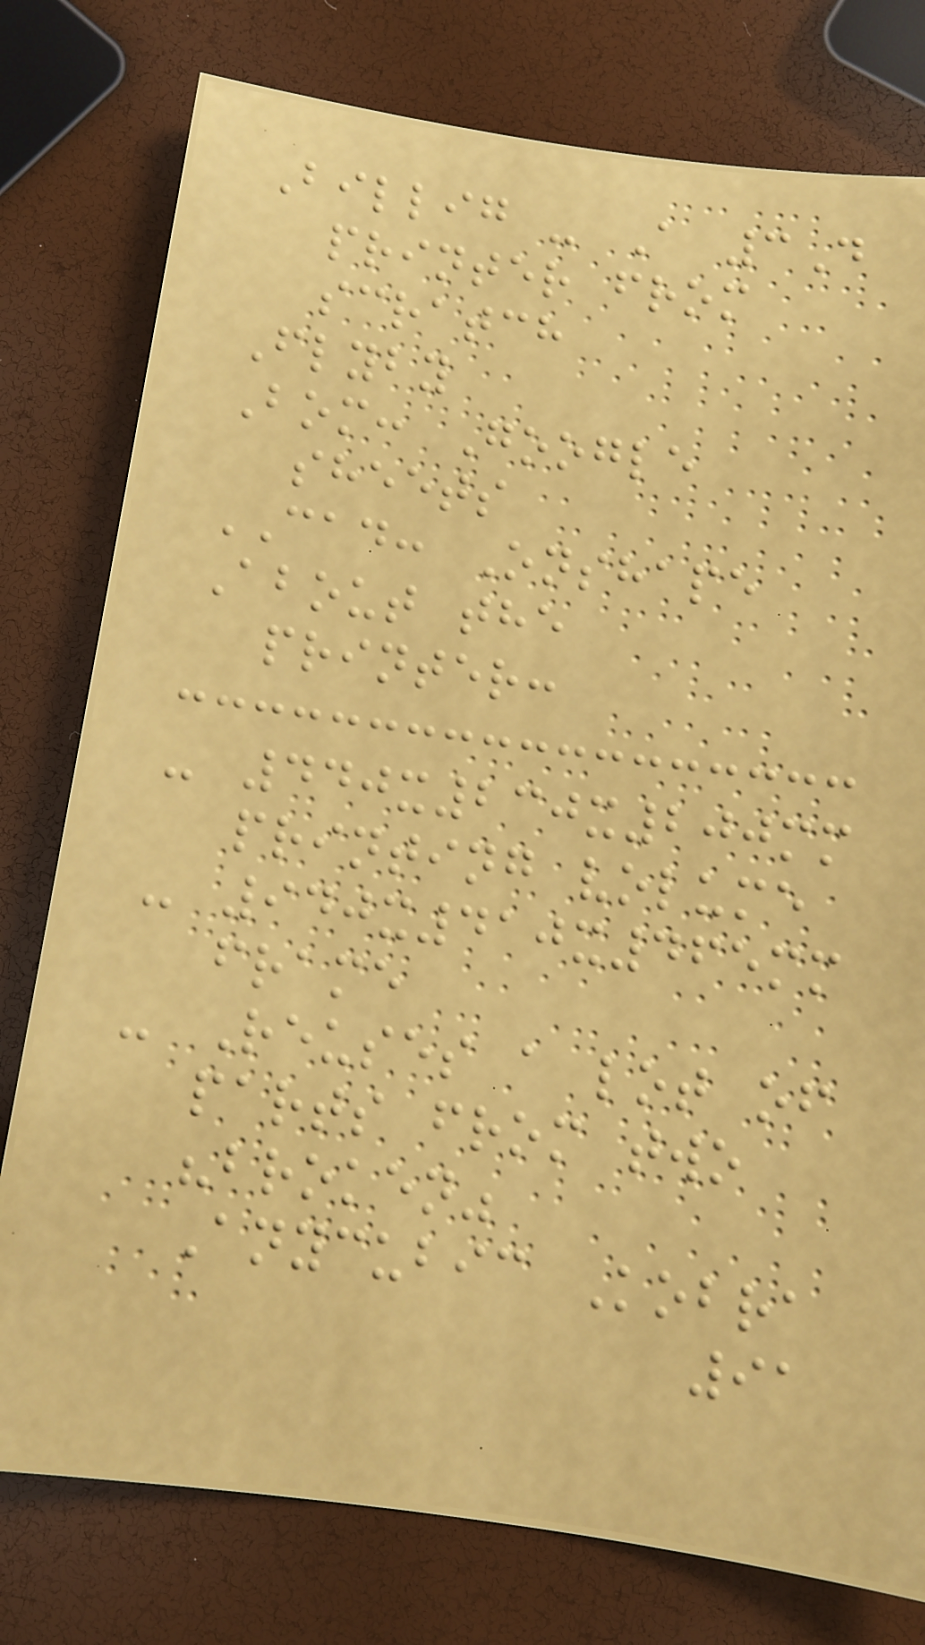Billig - A 3D
printer from
scratch
Flyby
Bom: Google
sheets
CAD: Onshape
About the
printer:
- 440x230x200mm
printing volume
- 940x410x465mm
frame
- Reuses a lot of
parts from two
"broken"
Anycubic Kobra
91
